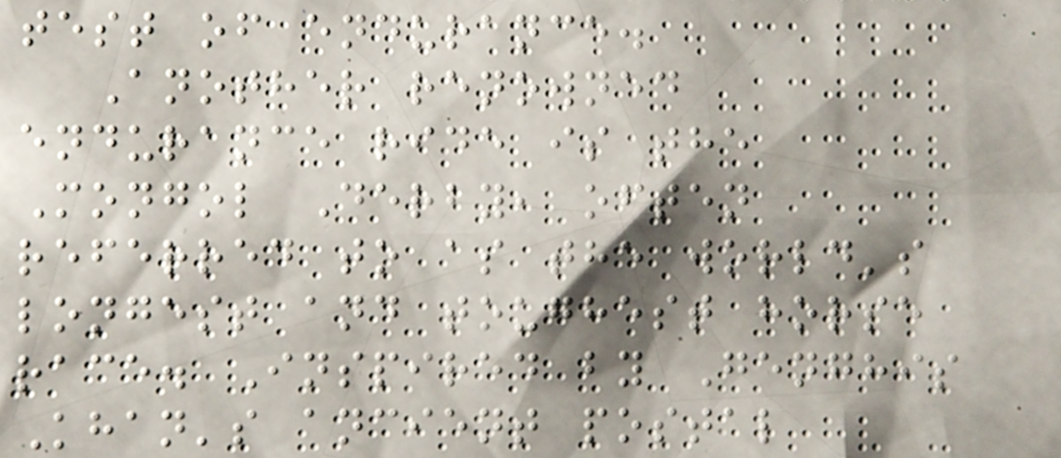test of endurance.
Another renowned
endurance ride is the
Mongol Derby, often
referred to as the world's
longest and toughest horse
race. Inspired by Genghis
Khan's ancient postal
